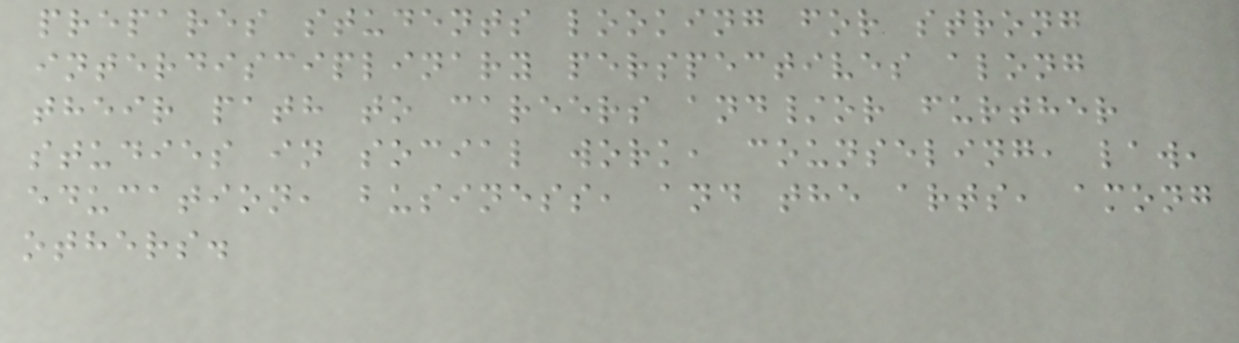prepares students looking for strong
interdisciplinary perspectives along
their path to careers and/or further
studies in social work, counseling, law,
education, business, and the arts, among
others.
